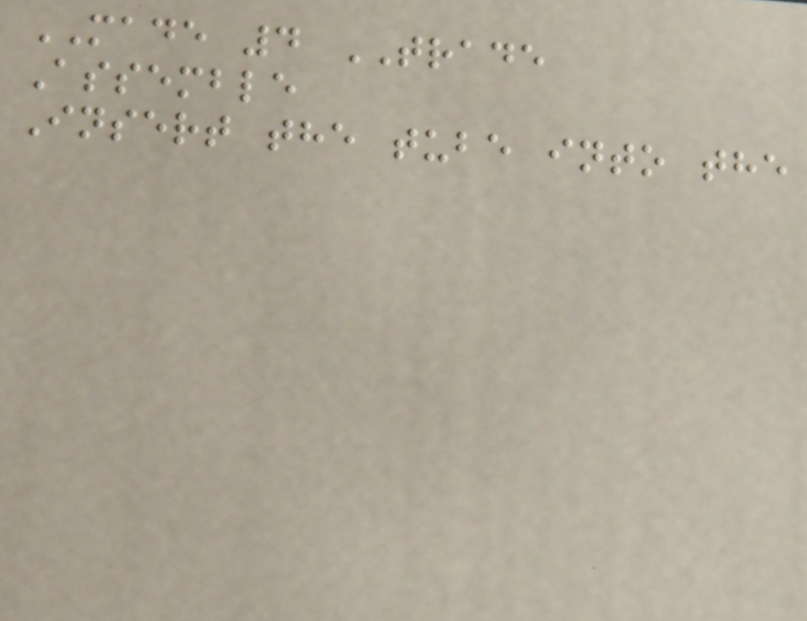MADE 4 TRADE
Assemble
Insert the tube into the
